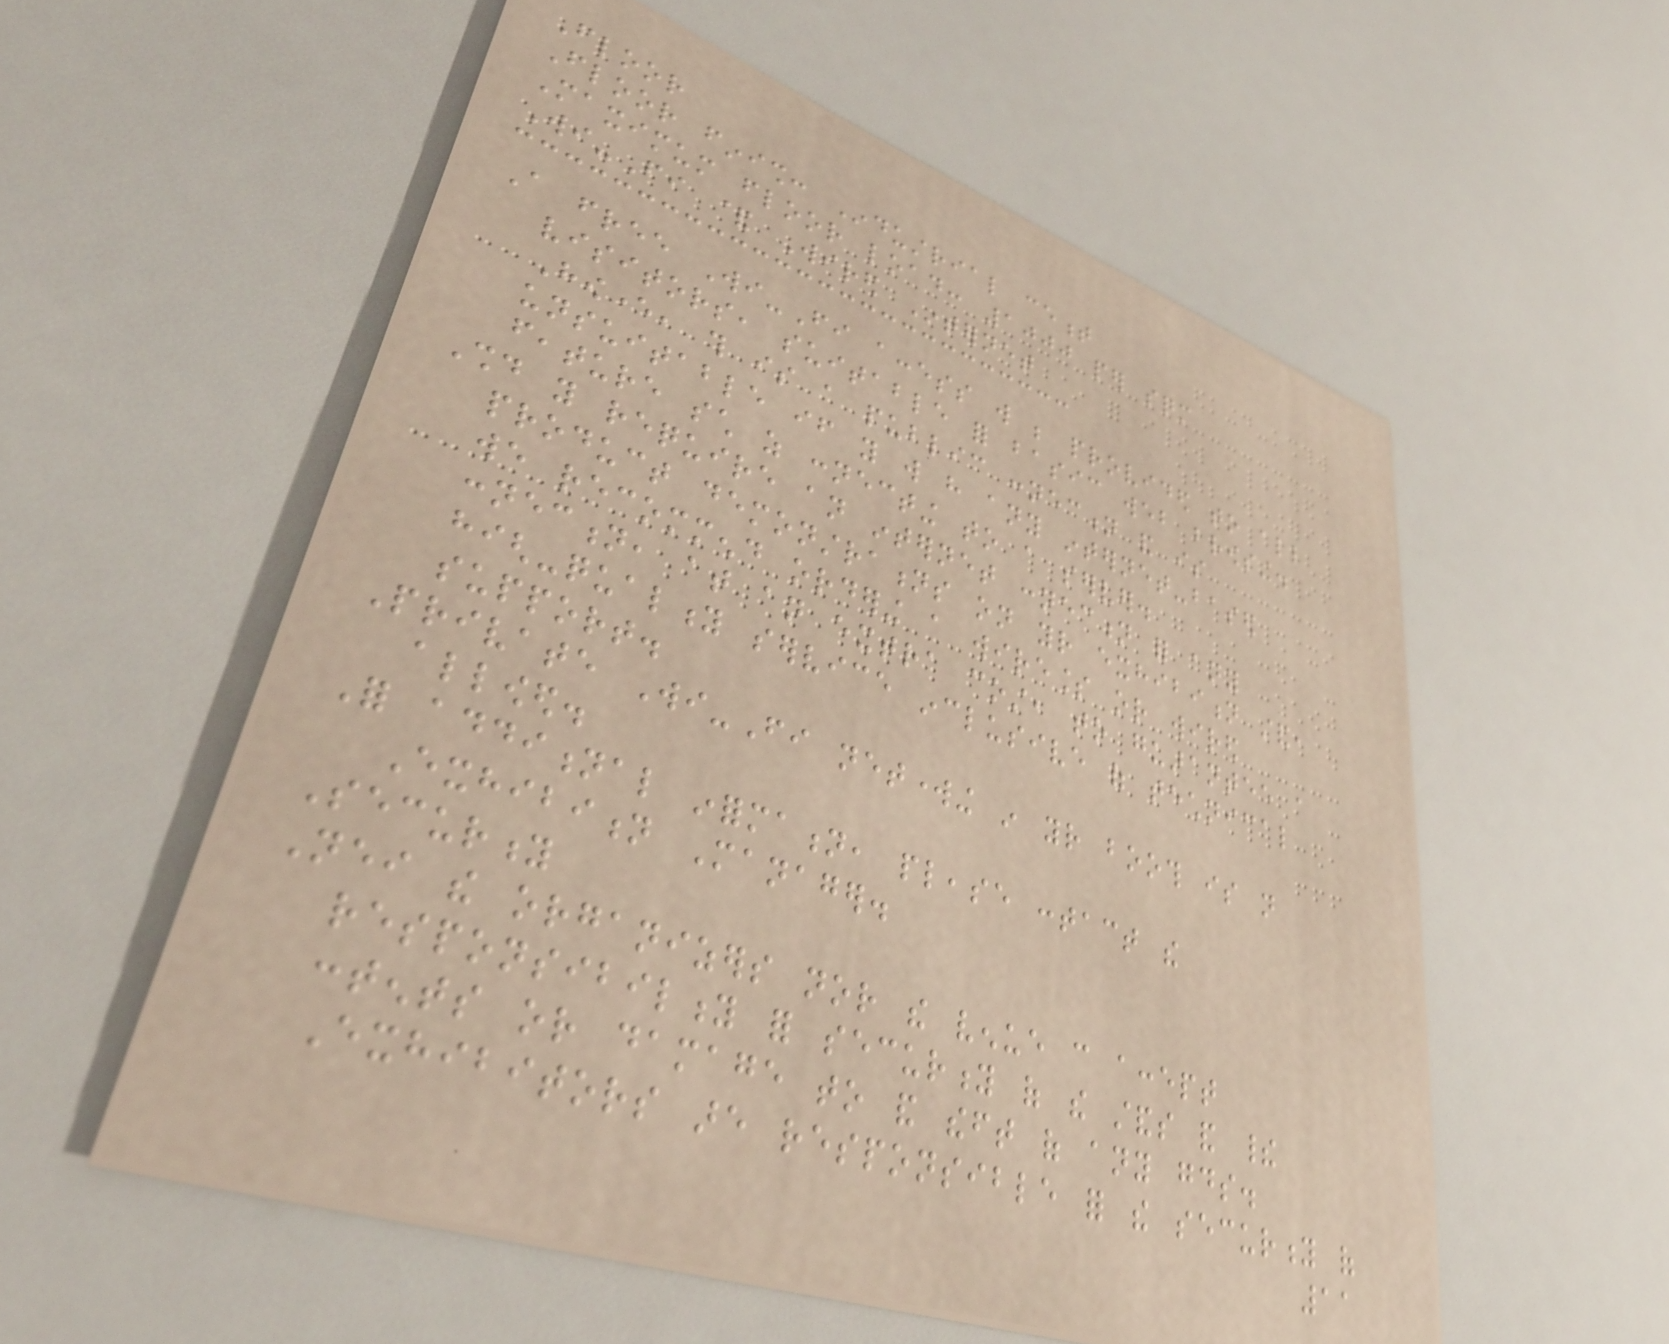Floor
Floor finish: Industrial cement
Maximum floor load: 1000 per sqm
Wi-Fi & Wired Internet
A free Wi-Fi access will be provided to all
visitors, suitable for basic web browsing.
However, this is a public connection and is
unsuitable if you will have any internet-based
feature such as connecting to a server.
Should you require an internet connection for any
product demonstrations on your exhibition stand,
we recommend ordering a wireless or wired
connection, at an extra cost, to guarantee a
high-quality service inclusive of technical
support.
Private Wi-Fi networking in your booth is not
allowed.
For additional information, please contact the
Exhibition Manager.
Security
Neither the organizers nor the venue can accept
responsibility for security of the stands and their
contents or damage to and theft of any goods.
Exhibitors are responsible for the security of
11
